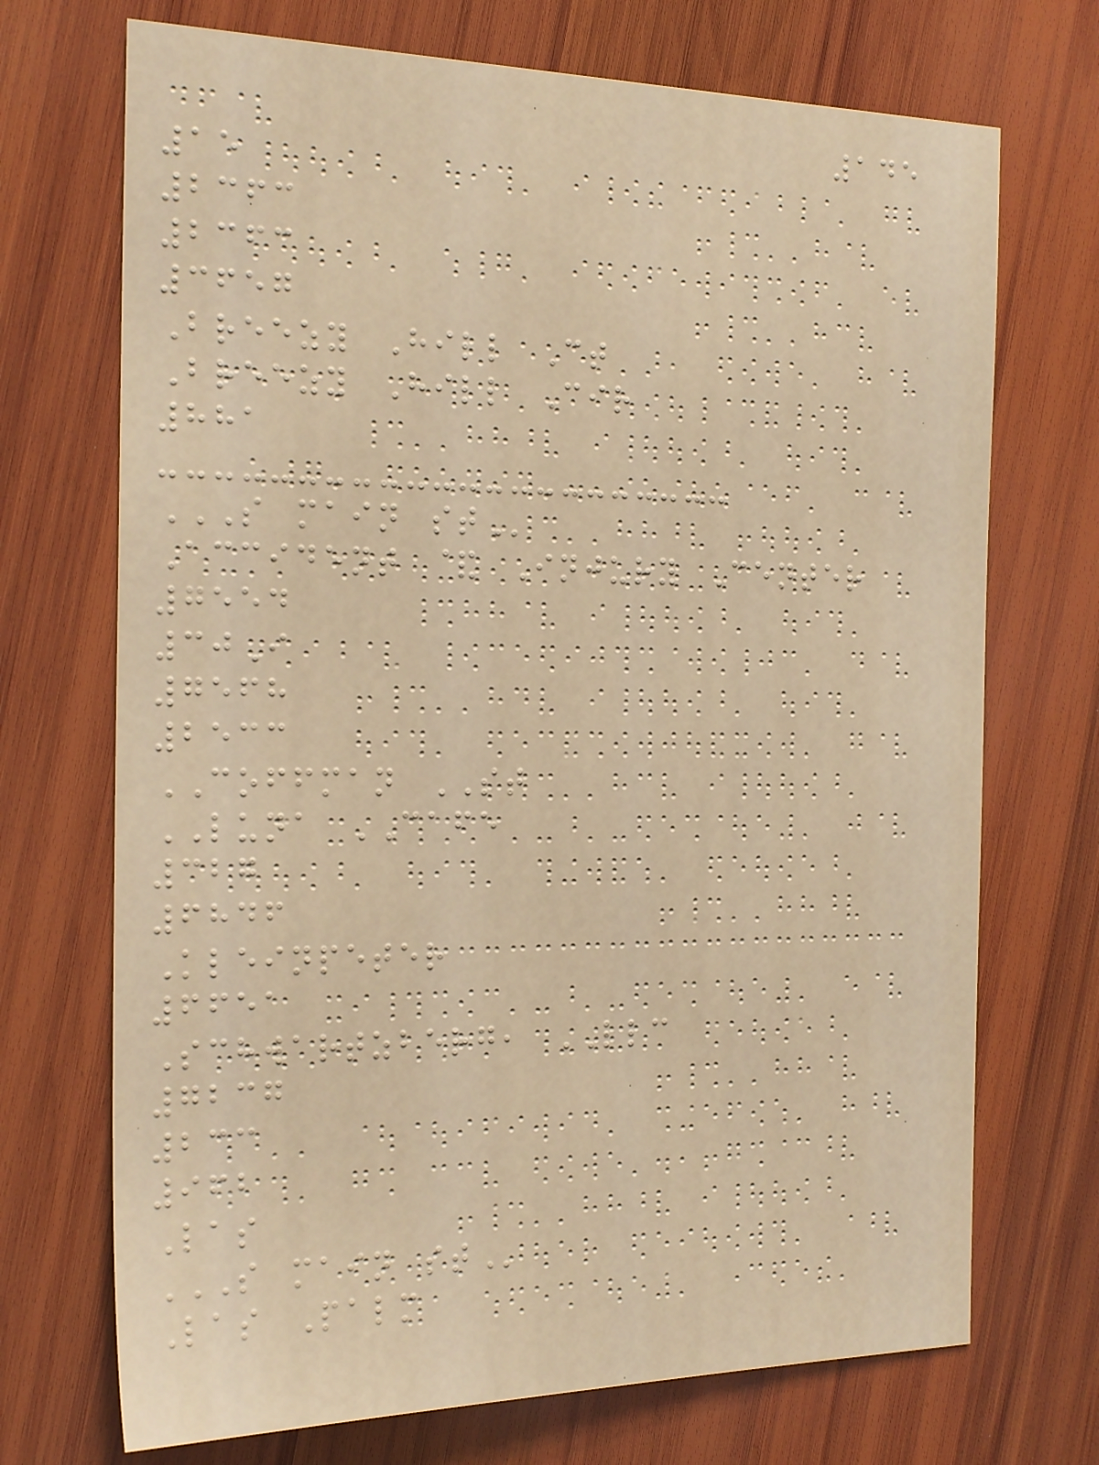145
15
2363
2363
3657
Breezy Hill Ct
Breezy Hill Cir
881
S MAIN ST
Accident & Injury Center
7554
30I
7568
2533
COFFMAN ST
LUNA CAFE
327
6846
Kleinpeter
6651
Schwartzberg, LLC
7237
233
962
Las
S MAIN ST
Las Palm
